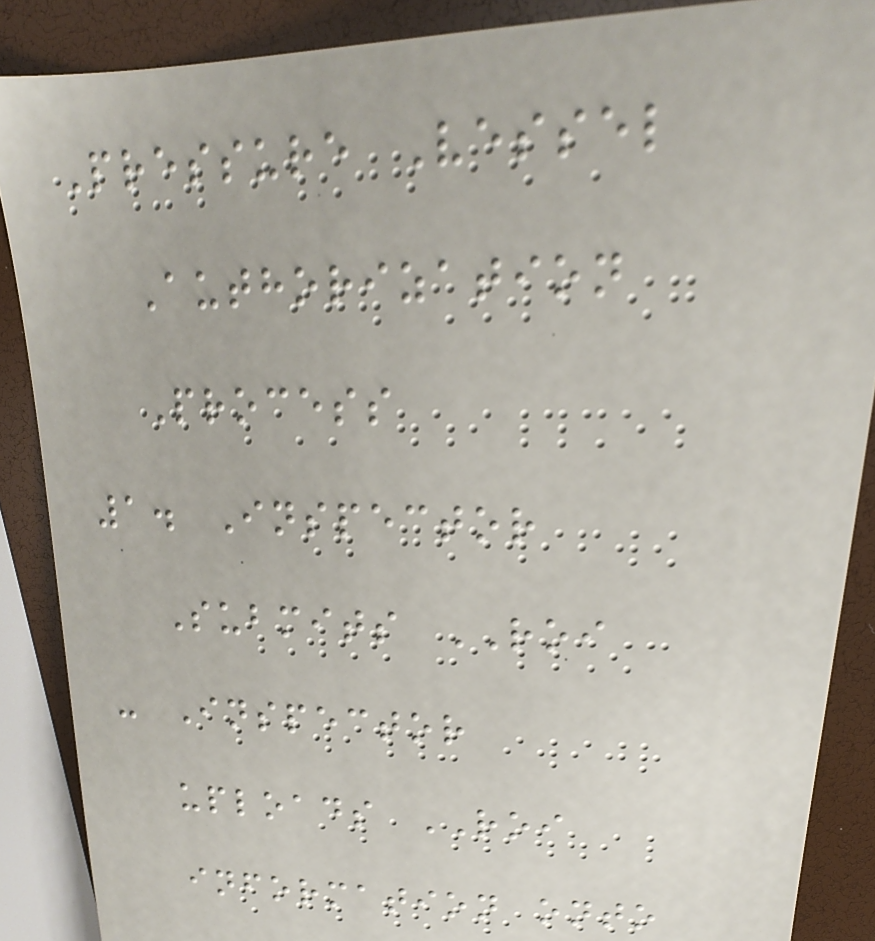Pressure Vessel
Authorization
Process
1. Inspector
Submits ROI
- Inspector
uploads ROI
information onto
